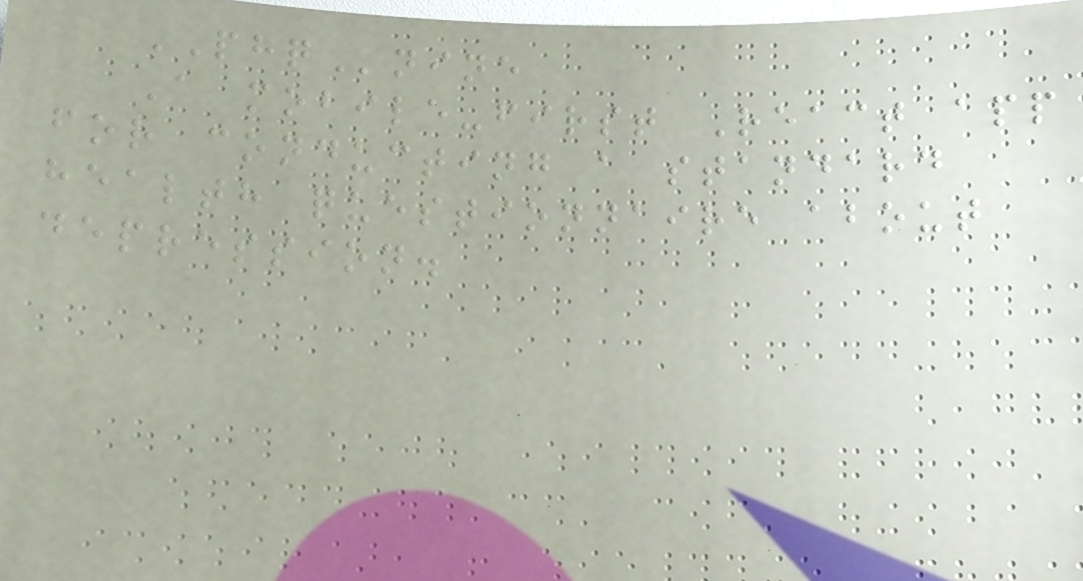PHQnine
A mobile-first React app
for conducting a standard
health questionnaire about
depression.
